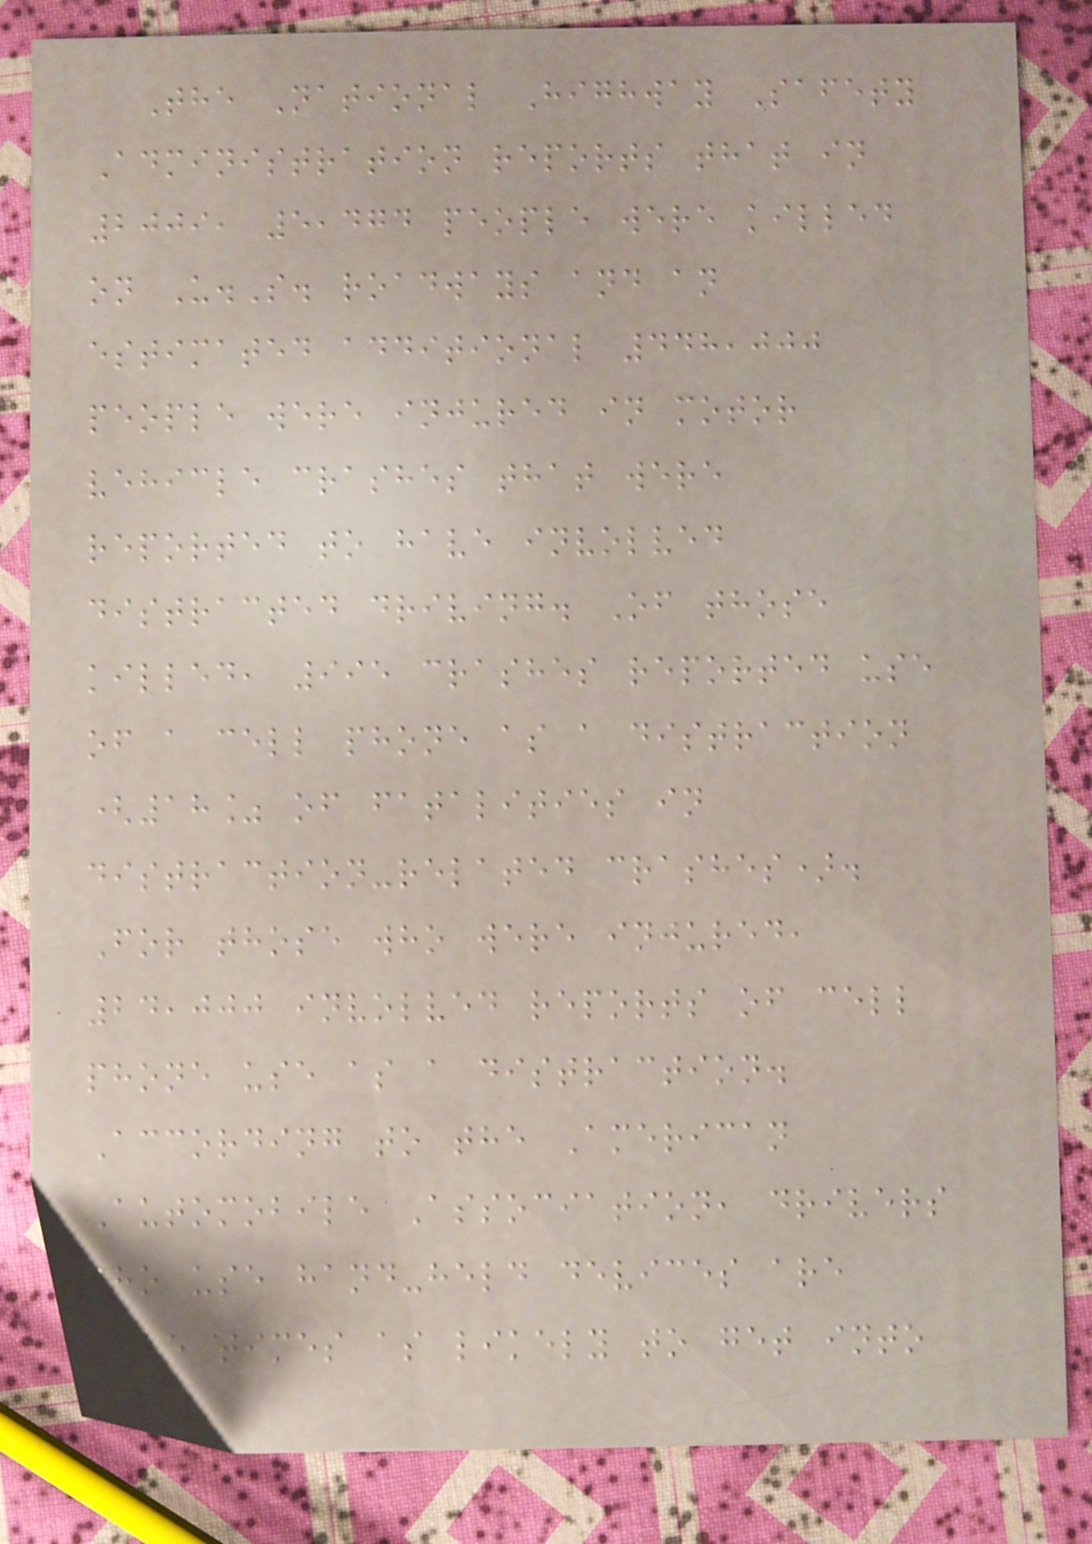The National Highway Safety
Administration reports that in
2009, 5,474 people were killed
on U.S. roadways and an
estimated additional 448,000
people were injured in motor
vehicle crashes that were
reported to have involved
distracted driving. Of those
killed, 995 crashes reported use
of a cell phone as a distraction
(18% of fatalities in
distraction-related crashes).
For those who were injured,
24,000 involved reports of cell
phone use as a distraction.
According to the American
Automobile Association, drivers
who use hand-held devices are
five times as likely to get into
